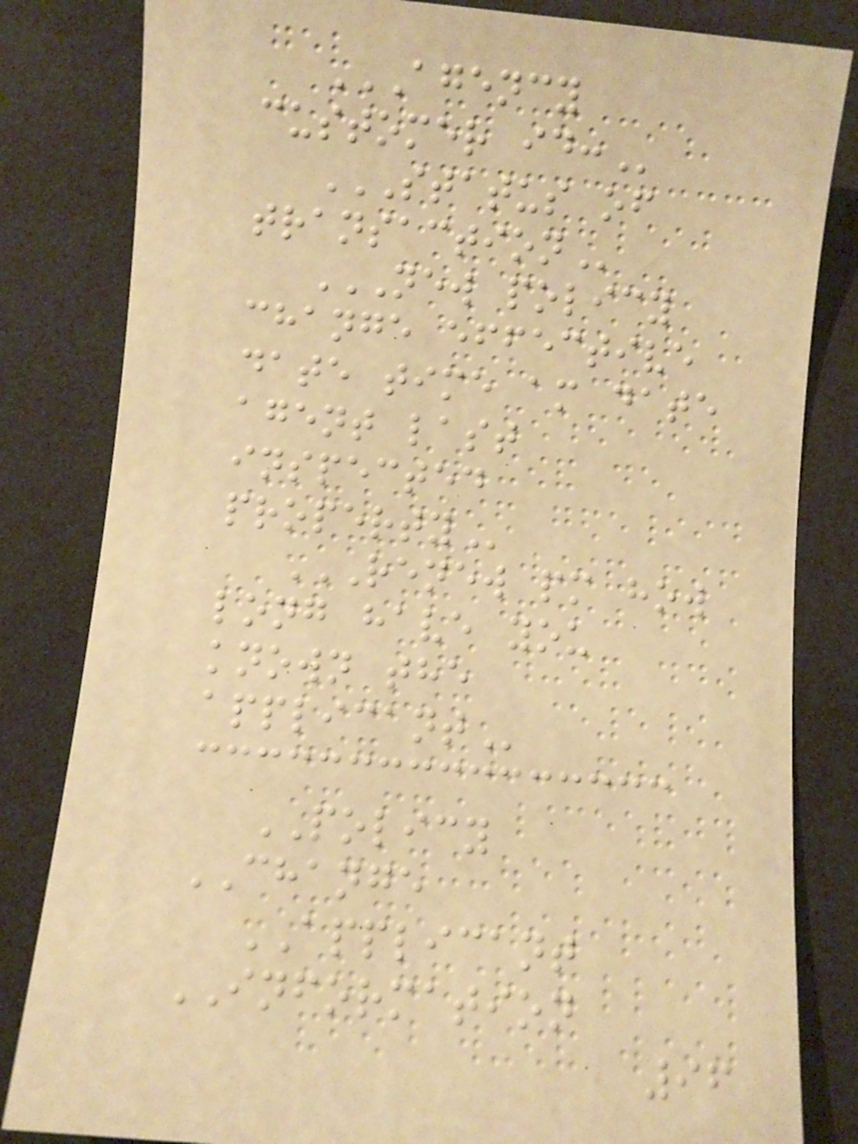AGENCY
CUSTOMER ID:
STATUS OF
TRANSACTION
NEW POLICY
CHANGE EFFECTIVE
DATE TIME AM DATE
AGENT LAST
INSPECTED
PROPERTY
RENEW PM HOW
LONG HAVE YOU
KNOWN THE
APPLICANT
POLICY
CHANGE
APPLICANT
INFORMATION
96
